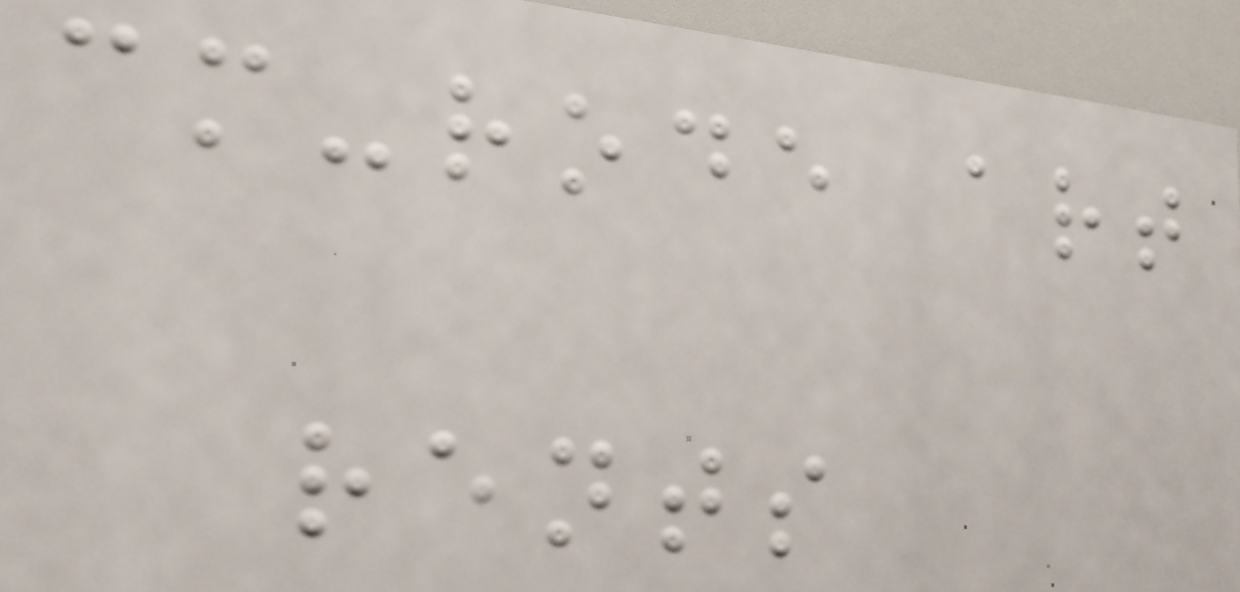cm-rode art
rents
